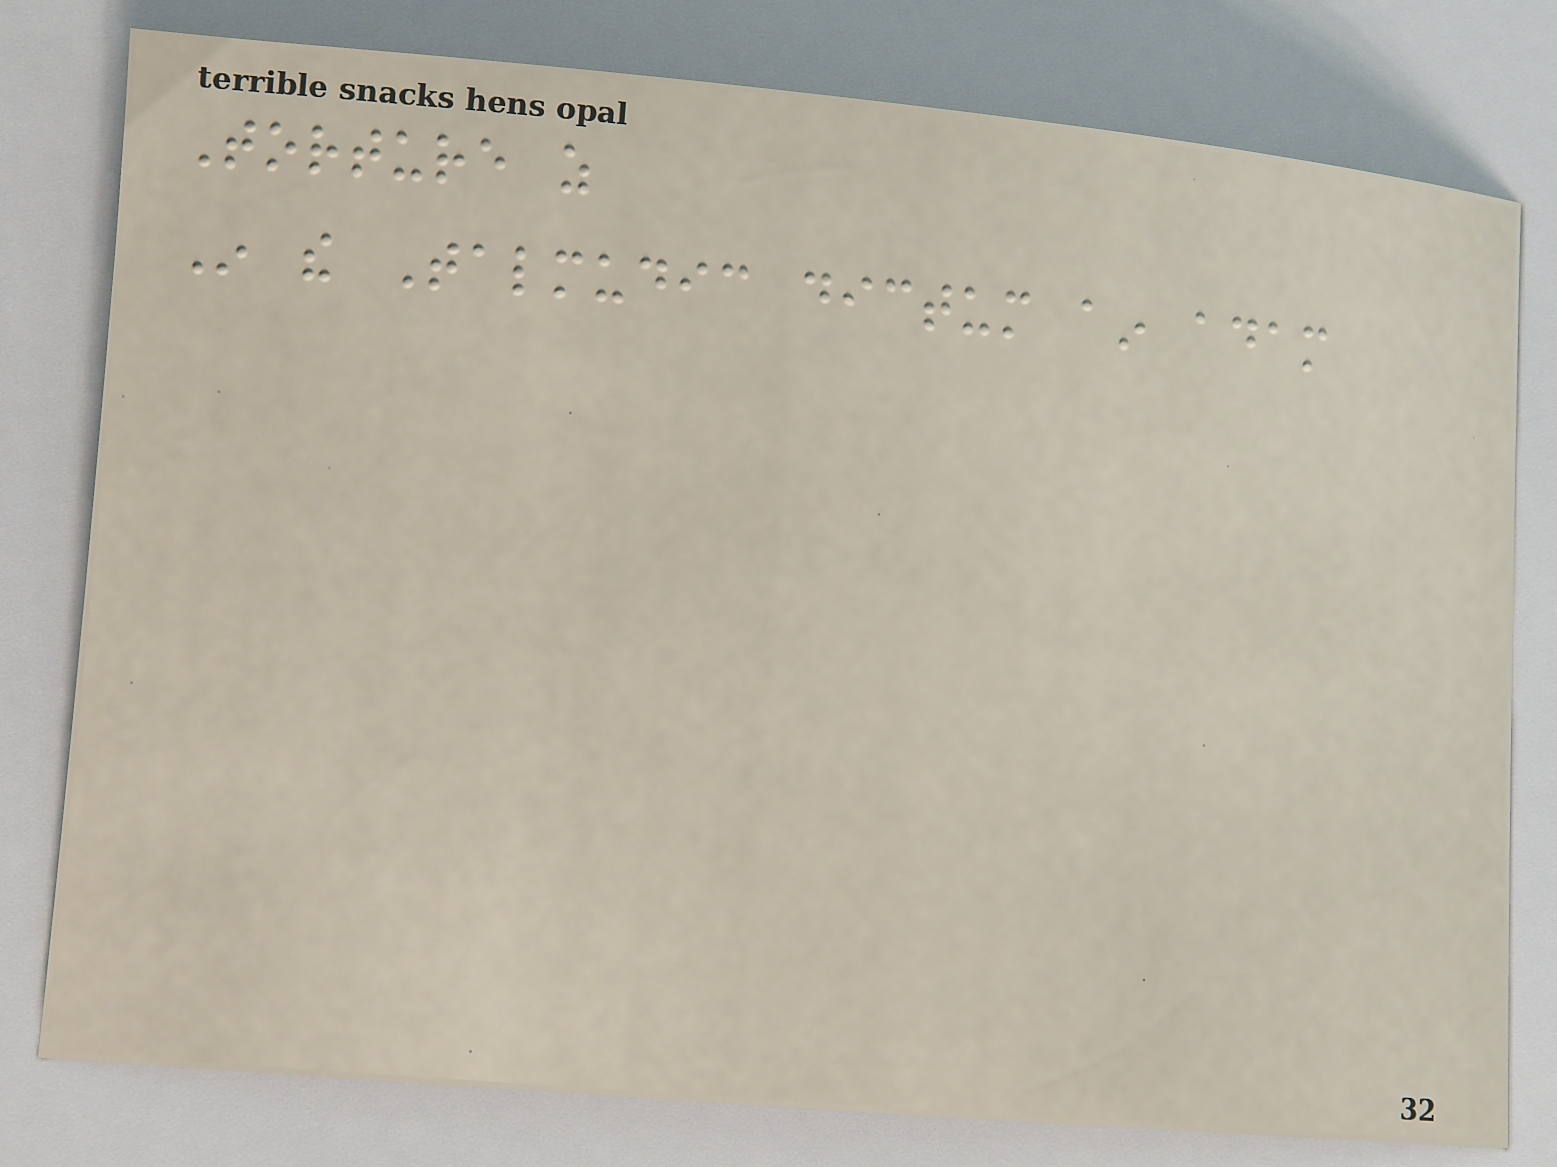Torture as
In the Talmudic dictum ain adam
